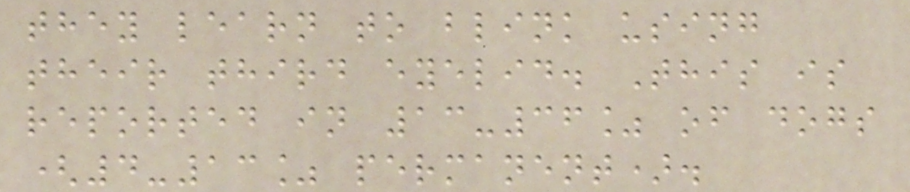they learn to blink using
their third eyelid. This is
reported in 13-36% of dogs
(4-13% permanent).
